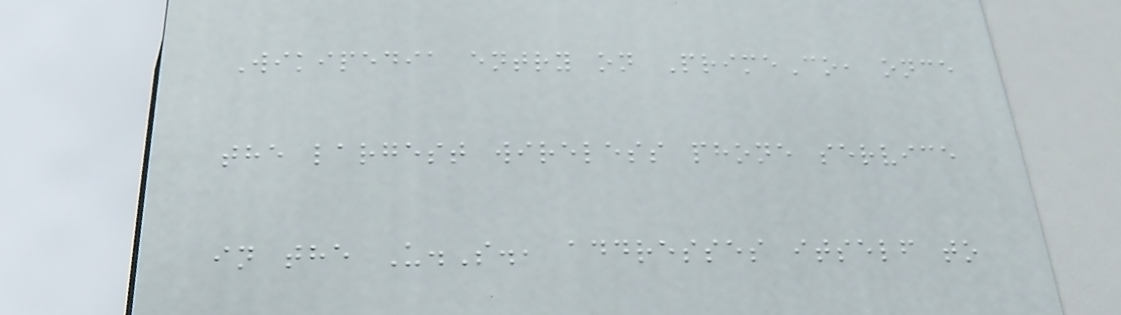Wikipedia entry on PrimeCo, once
the largest wireless phone service
in the U.S., addresses itself to
